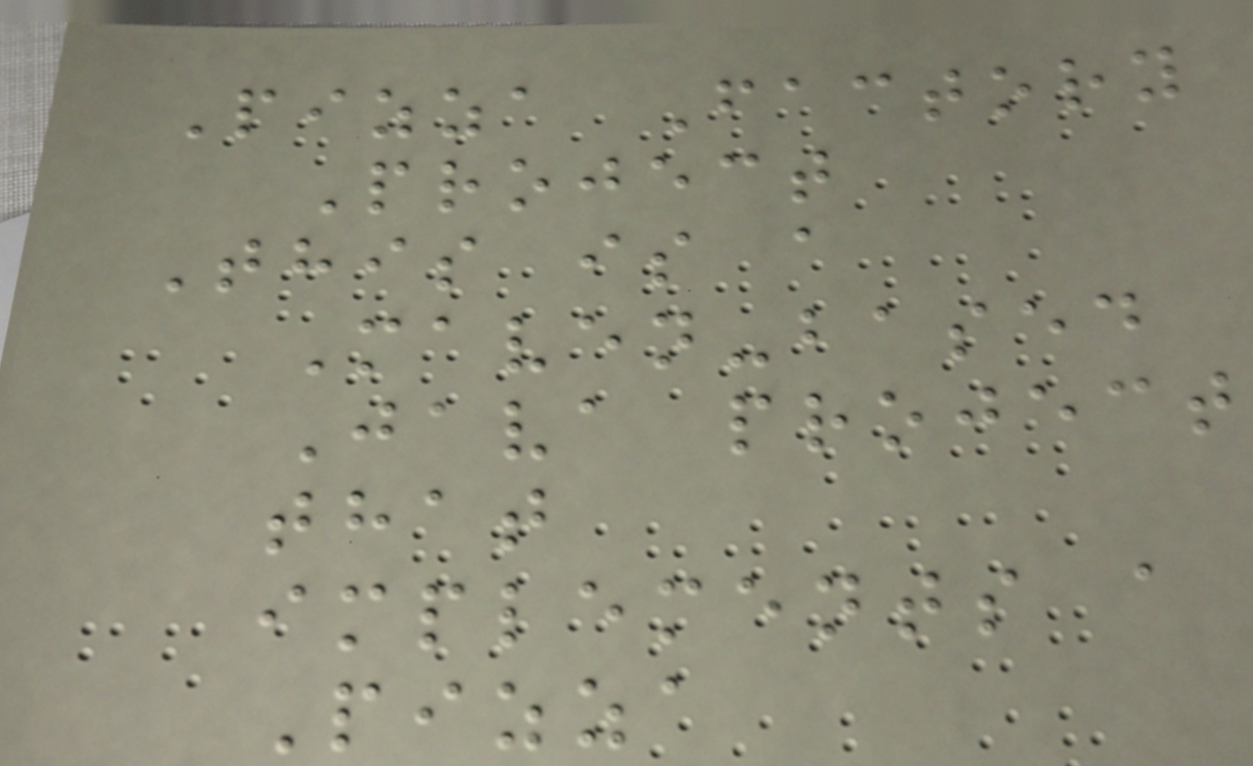Pizza Factory
Project
This is a
Maven-based
Java project
that
implements a
Pizza
